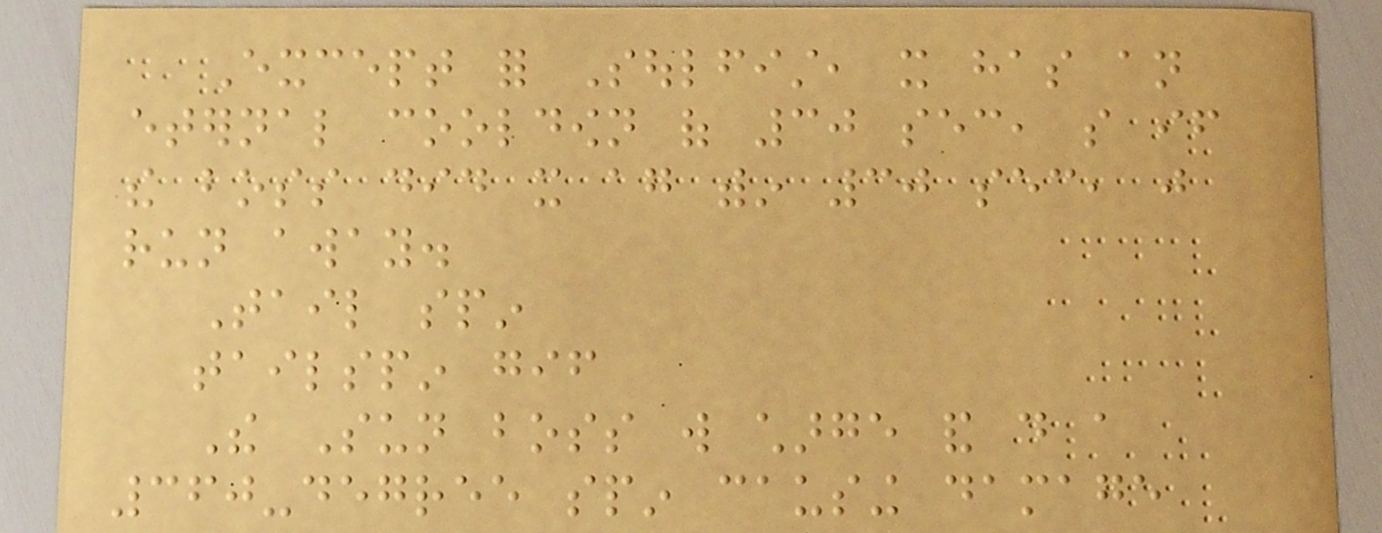Except for Soulfist, it has an
eternal cooldown of 30 sec, so if
the boss did it again within 30 sec, just
run away.
Tail spin
tailspin gif
The Sun boss will charge and do a
360-degree spin causing damage
